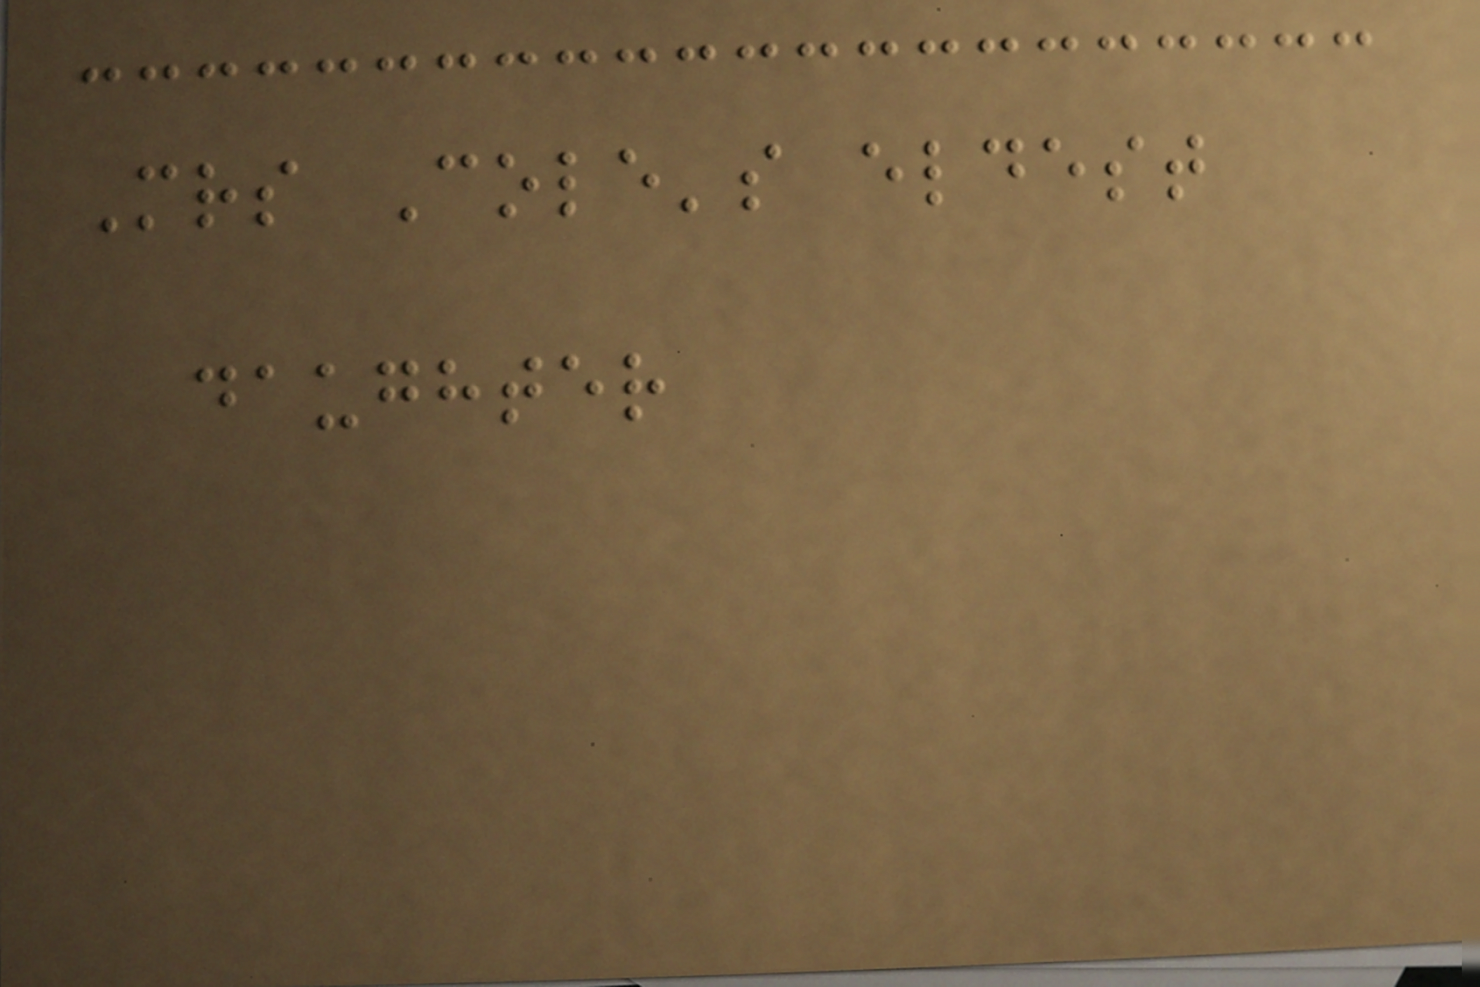Mrs Cole's eldest
daughter
